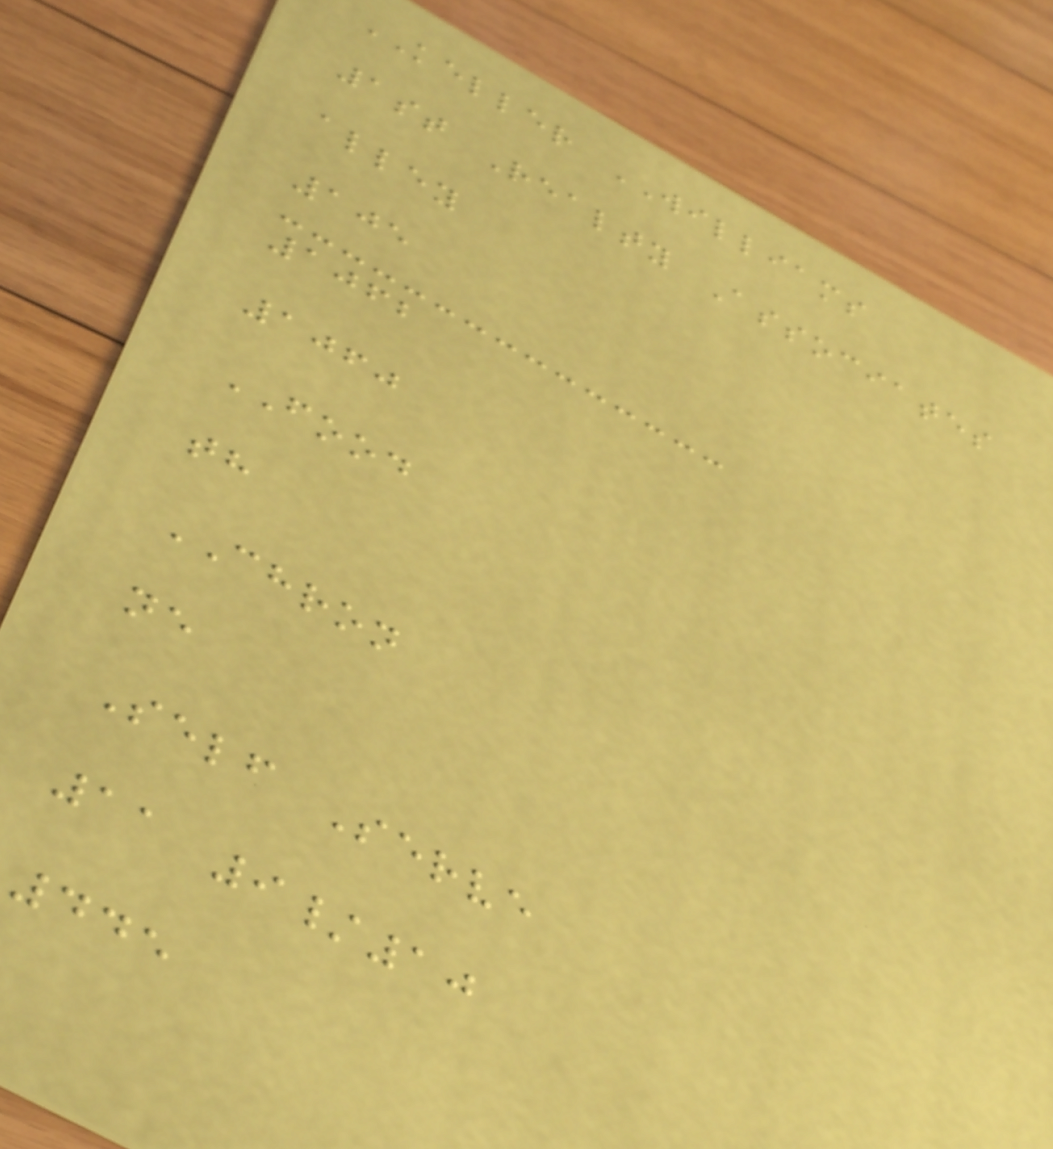KELLER WILLIAMS
1st Realty Associates
alley
105
1062
1060
FOOD
th
CHRON
ne
Self Serve
11 9/10
445
